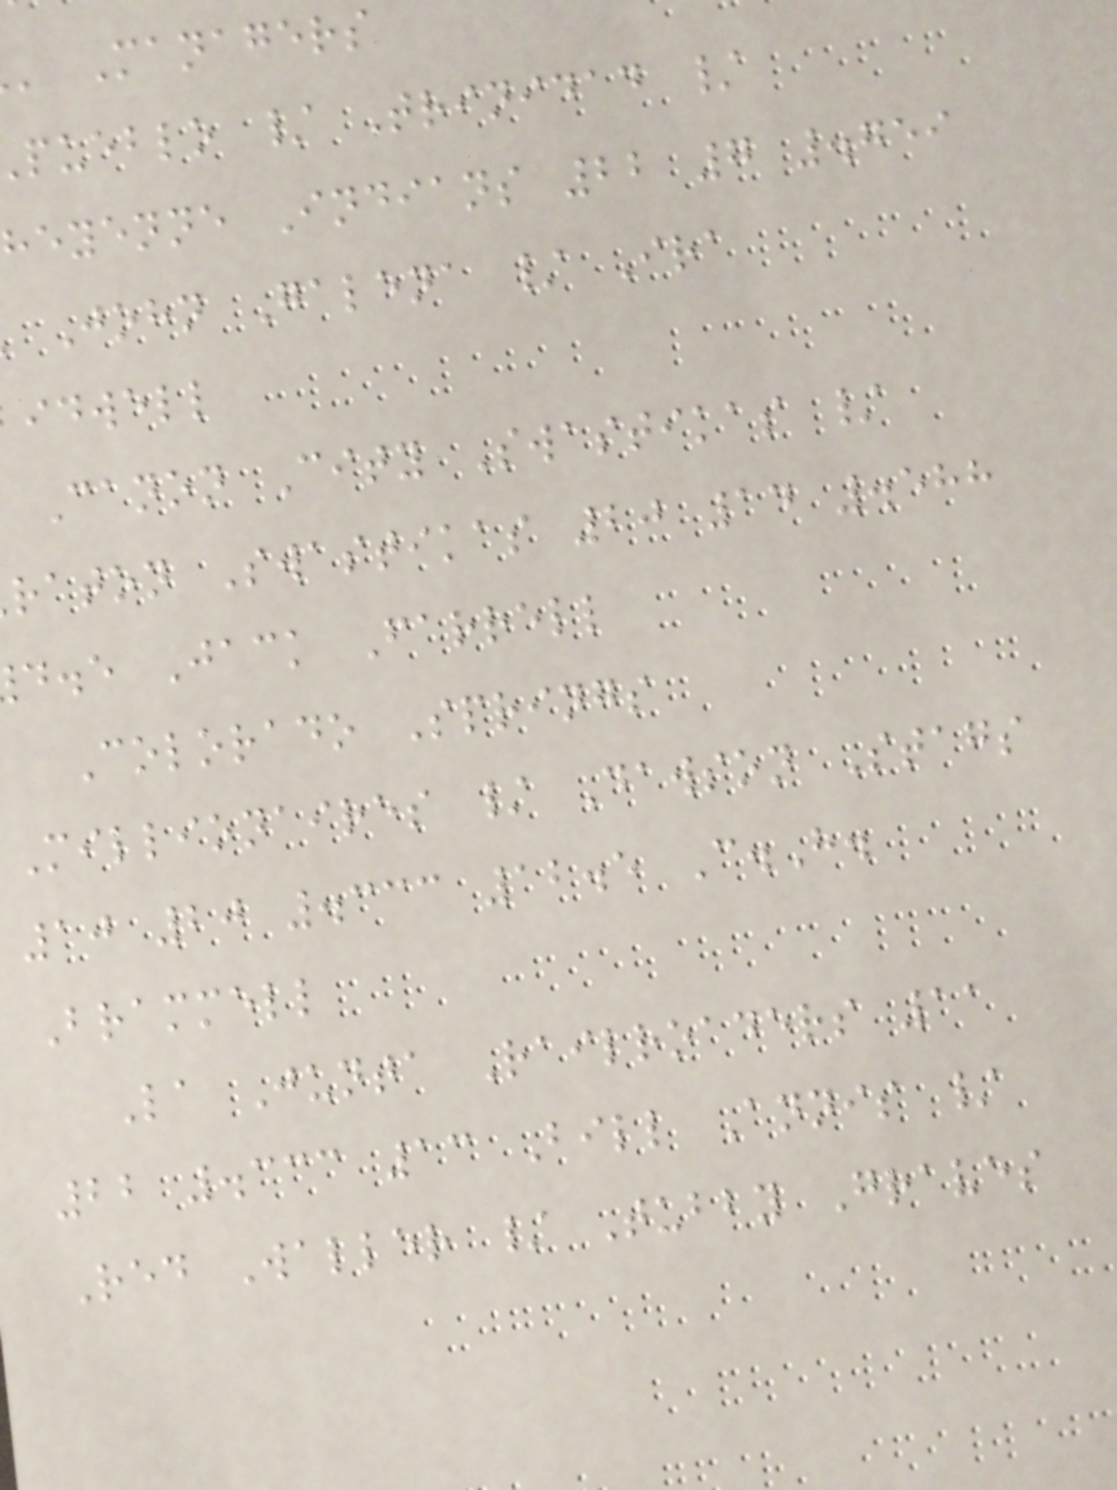Managers
pueblo / Trinidad /
heyenne Indians 22 7 .759
John Galena / Ira
idwell
Canon City Swastikas /
raton Swastikas 20 14 .588
d.e Jack Farrell
Colorado Springs
Millionaires / Dawson Stags
10 20 .333 12.5 C.H.
Brammell
La Junta Railroaders 11
22 .333 13 Bill Annis /
Red Waller / Tubby Graves
